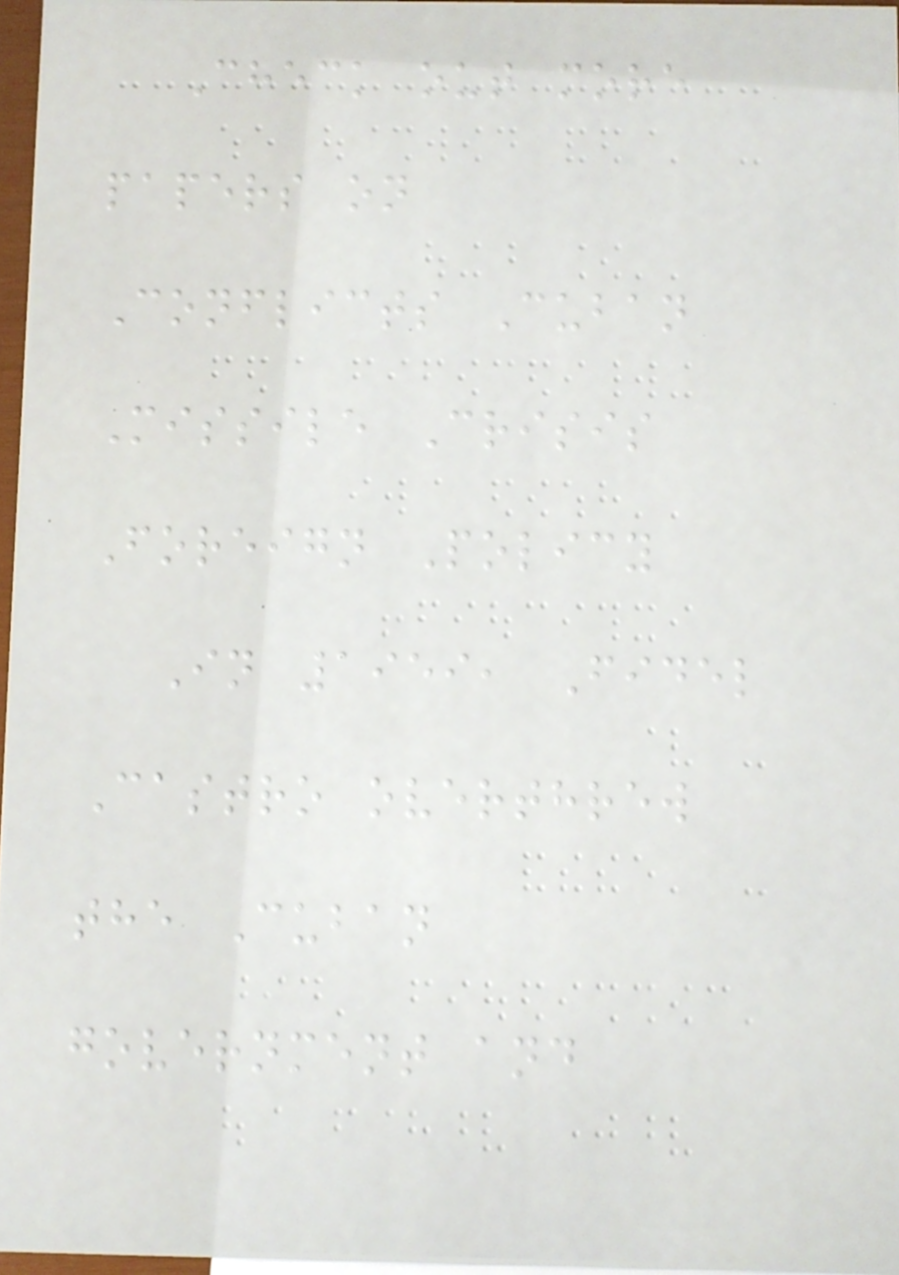Check out more
papers on
Conflicts Cuban
Missile Crisis
Foreign Policy
In 1959, Fidel
Castro overthrew
the Cuban
government and
